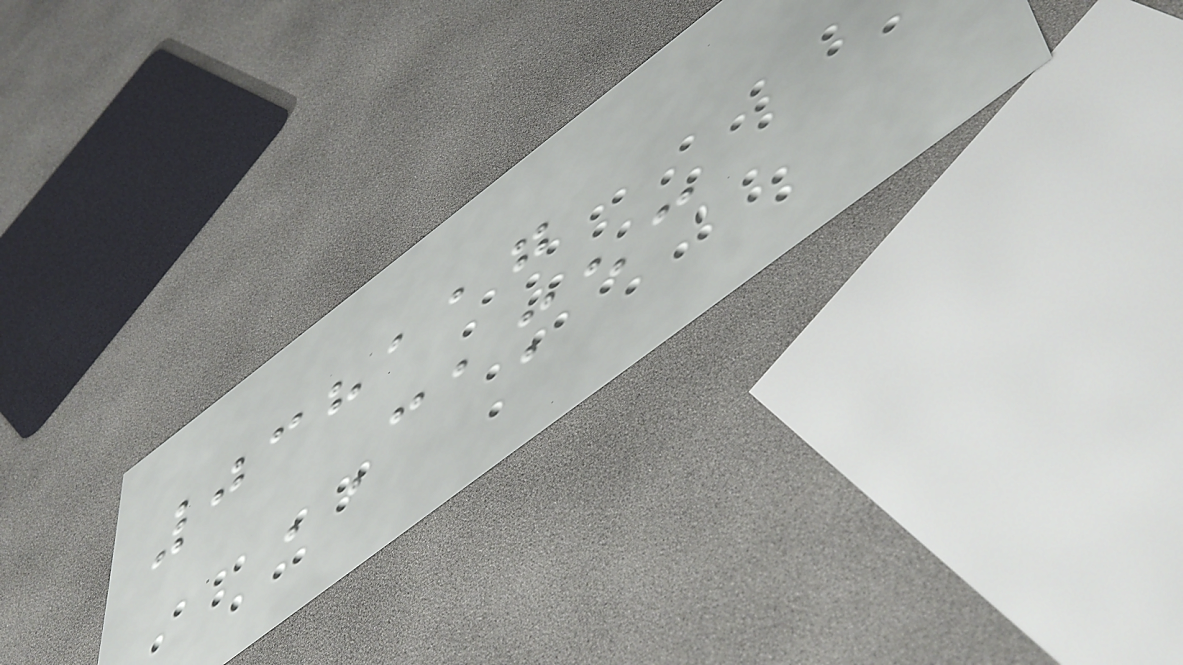038117
CAMEC
